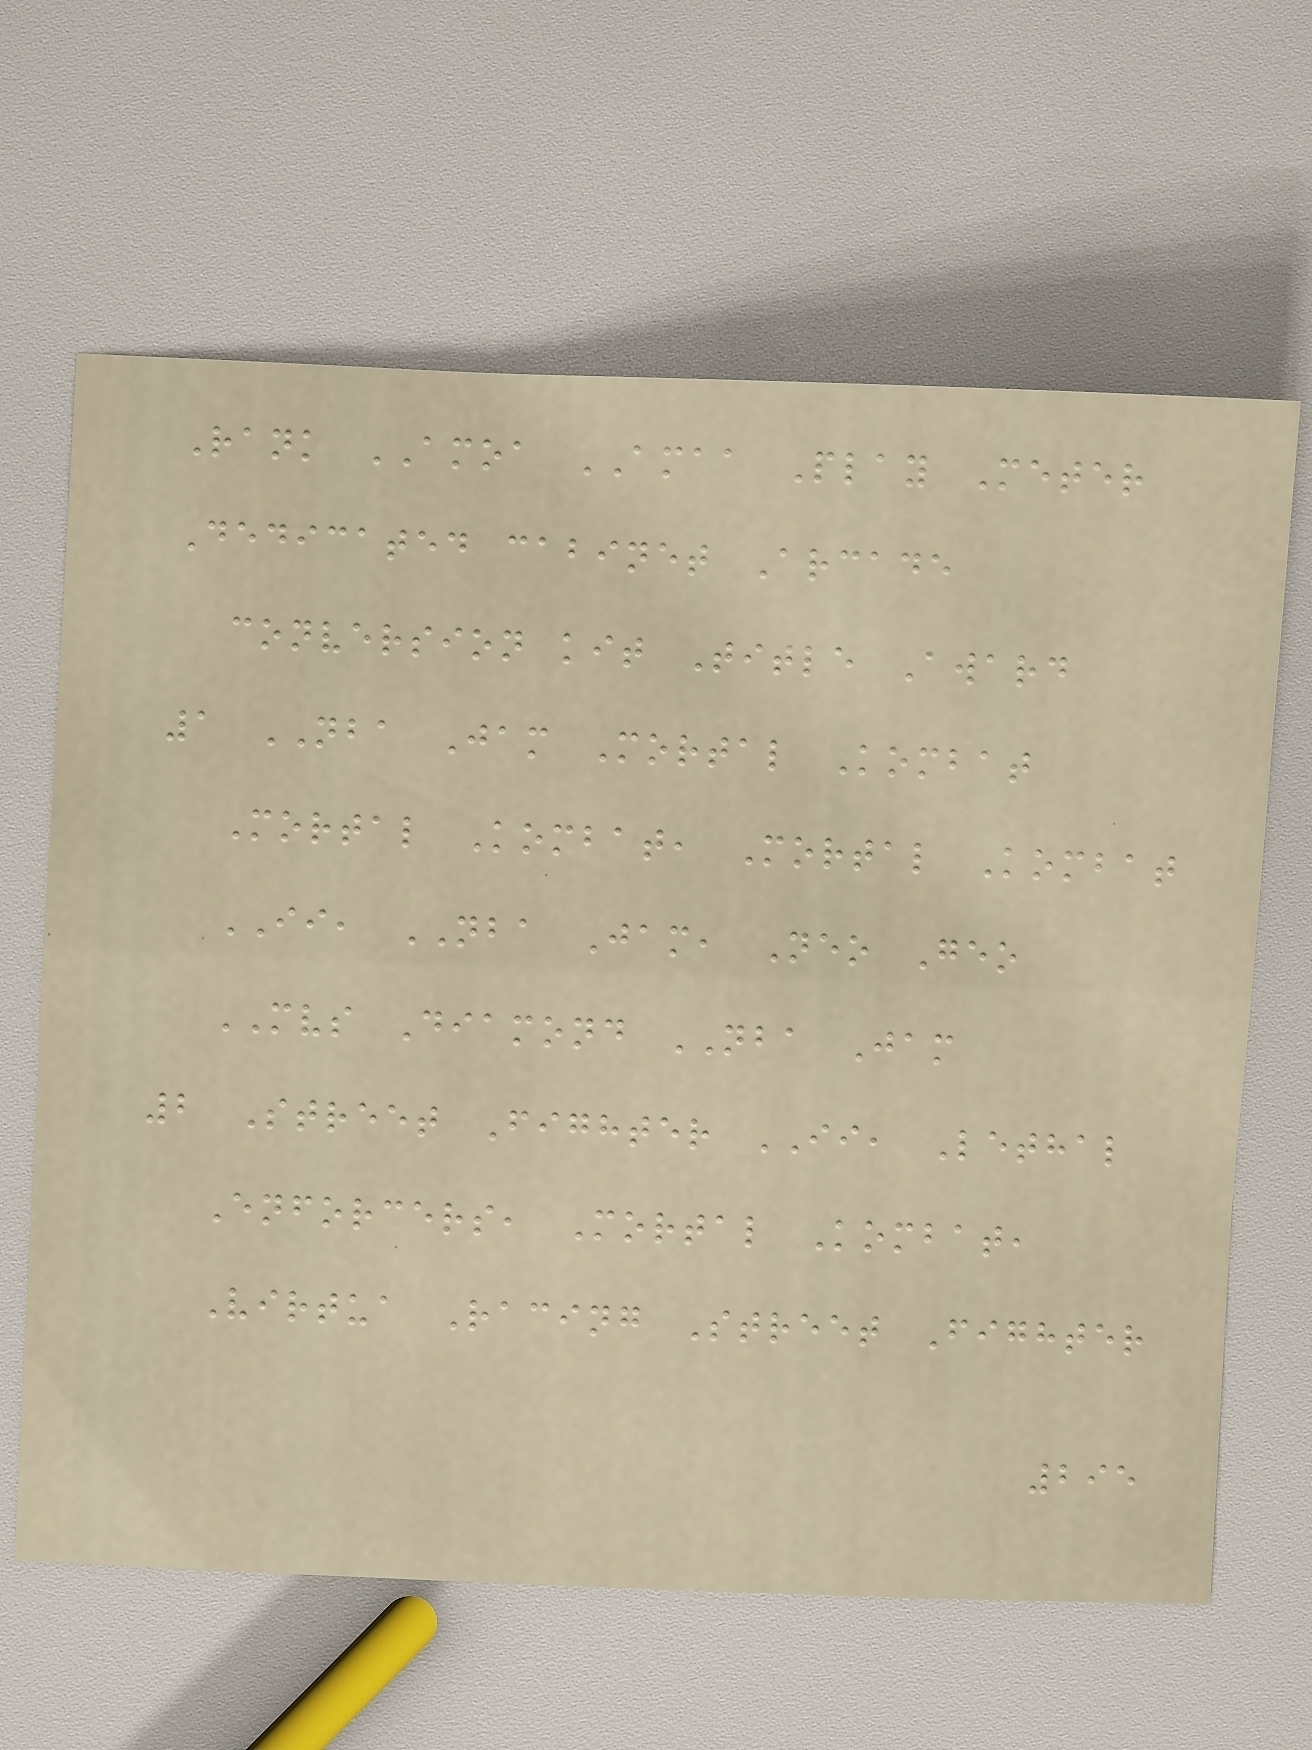Rank AMOA AMAA Play Meter
Dedicated cabinet Arcade
conversion kit Title Award
1 NBA Jam Mortal Kombat
Mortal Kombat, Mortal Kombat
II, NBA Jam, Neo Geo
MVS Diamond NBA Jam
2 Street Fighter II, Lethal
Enforcers, Mortal Kombat,
Virtua Racing Street Fighter
295
